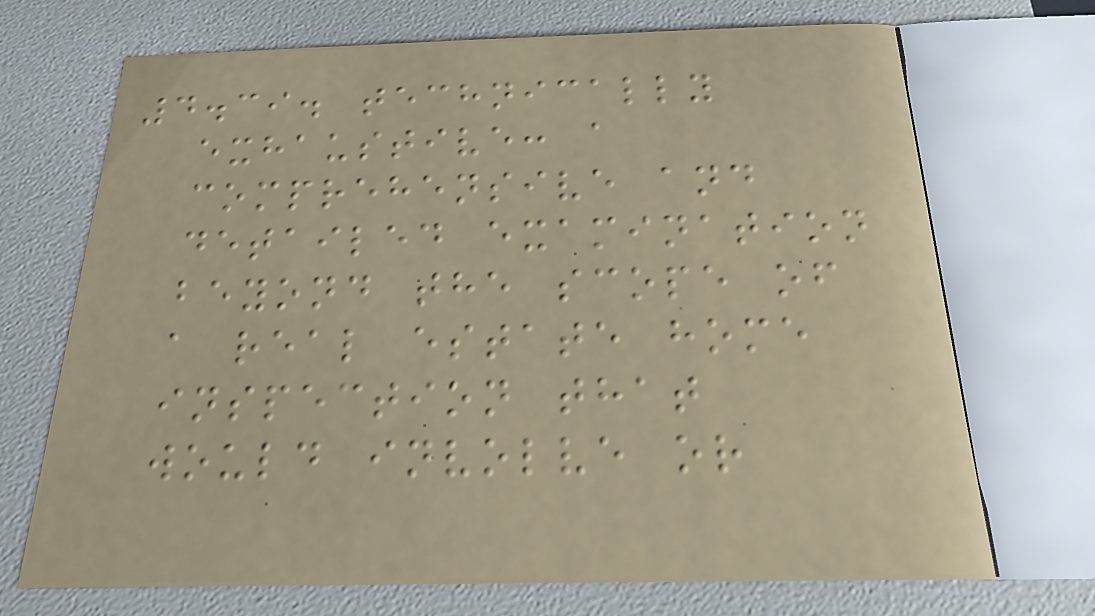4.39. technically
exhaustive: a
comprehensive and
detailed examination
beyond the scope of
a real estate home
inspection that
would involve or
